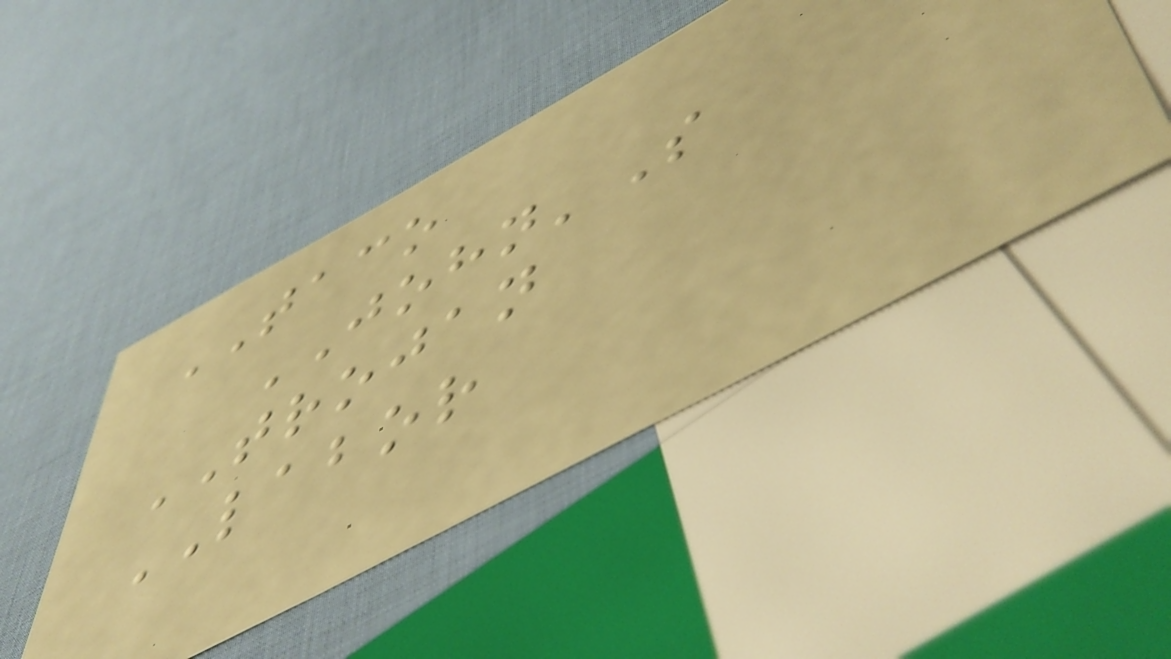TACO
JOHN'S
TROJAN
LABOR
